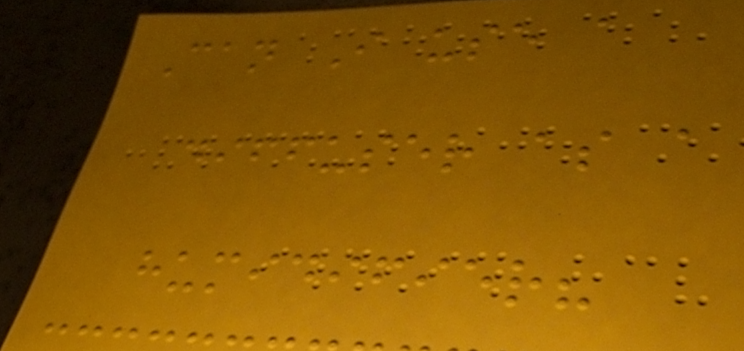Can I use a
diffuser as a
humidifier?
